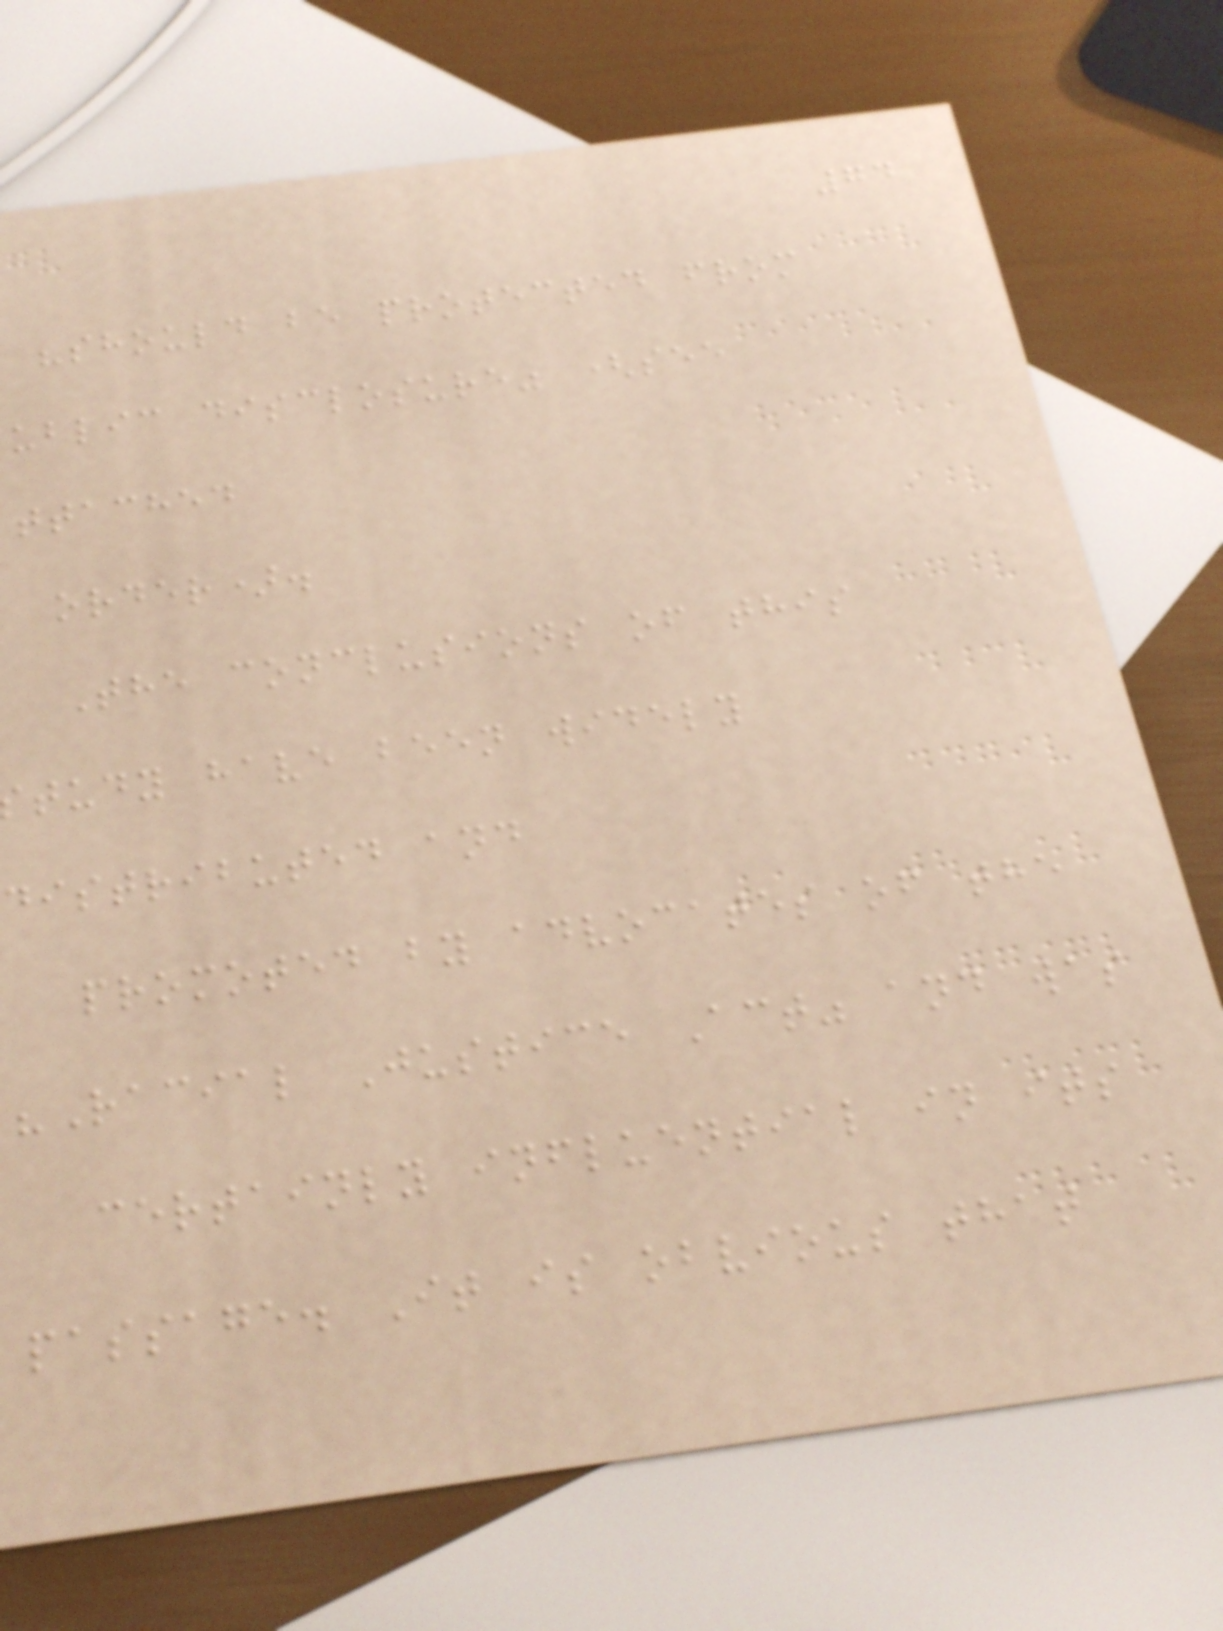74
"should be protected from
ublic disclosure" (see
ttached
order).
The conclusions of this
tudy have been widely
distributed and
promoted by advocates of the
"Racial Justice Act" and was
certainly influential in its
passage. It is obvious that
